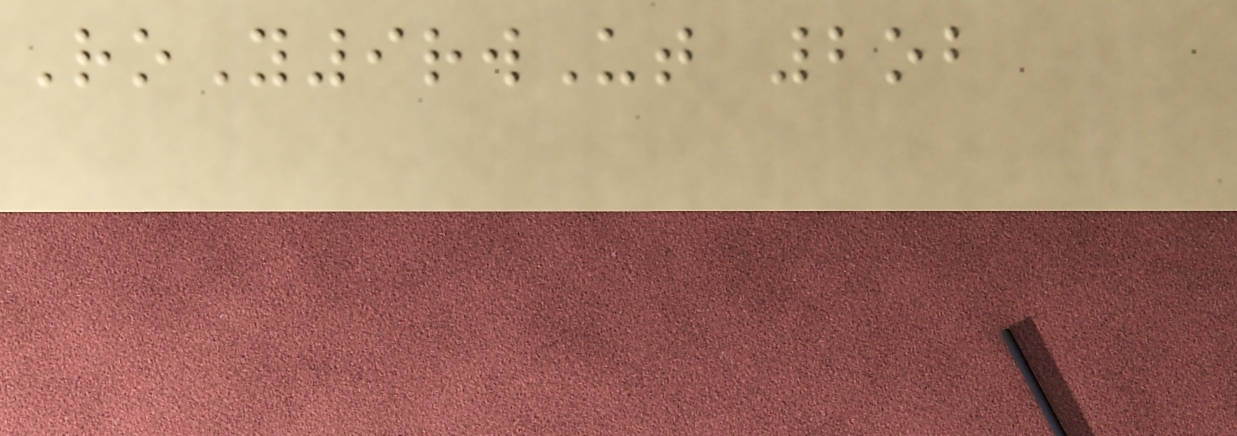RoY9rwUt 2ob
